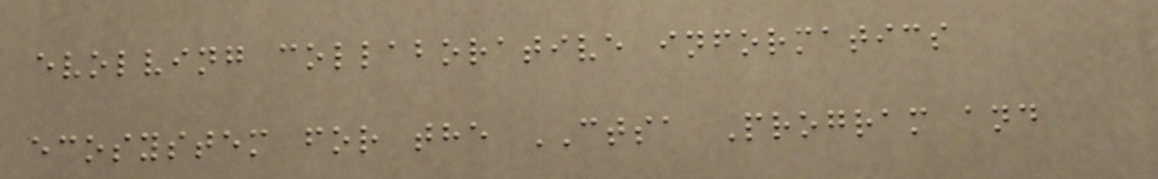evolving collaborative informatics
ecosystem for the CTSA Program and
